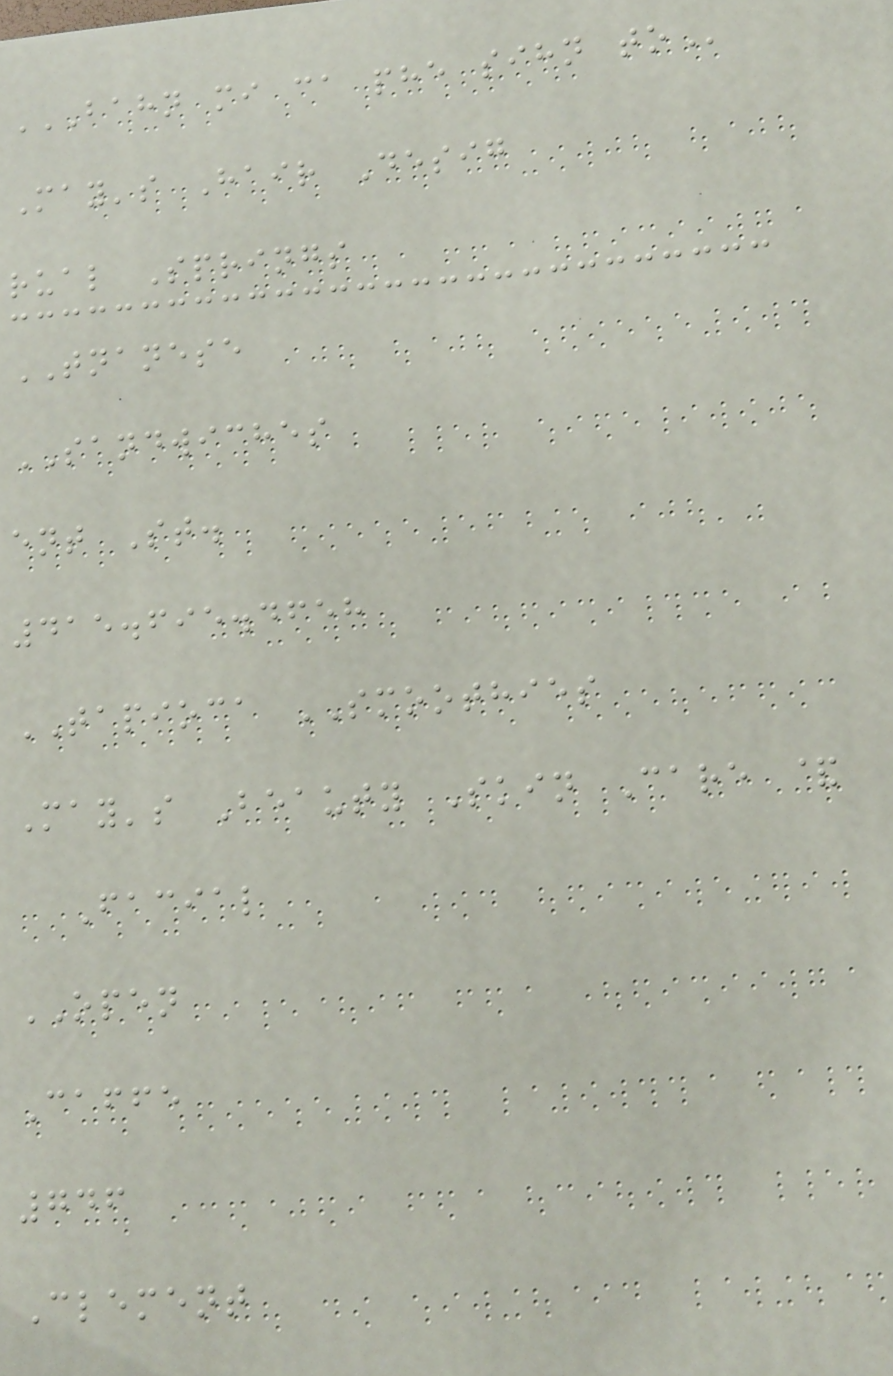BAHN MI CA PHE SIHN TO
May's Hair Desig
rual Springs
TNANESE
SANDWICHES
ent St.
415.695.4658
TAPIOCA SMOOTHIES
May's Beauty Skin Care &
Facial
OPEN
Caffe
746
Clement
